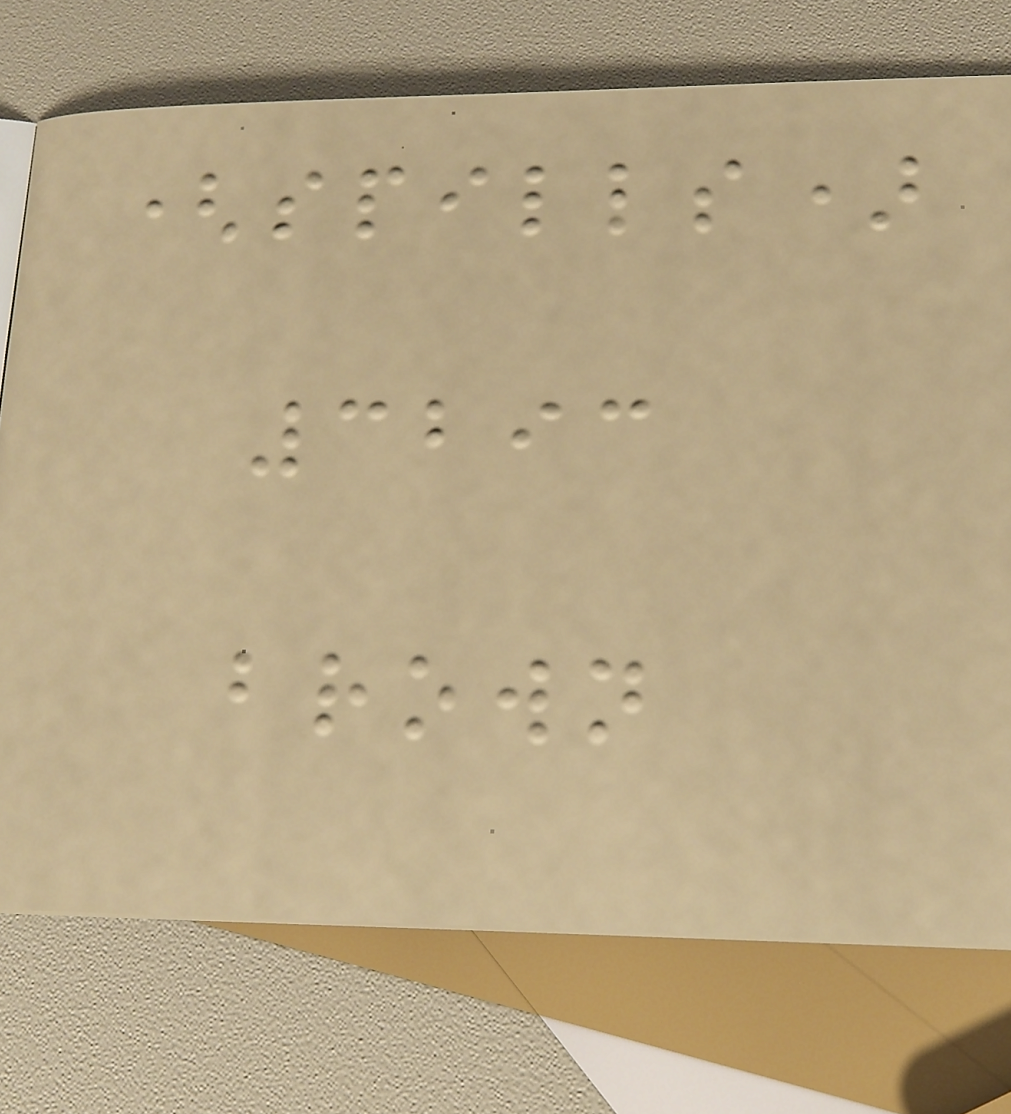(spills)
3293
brown
